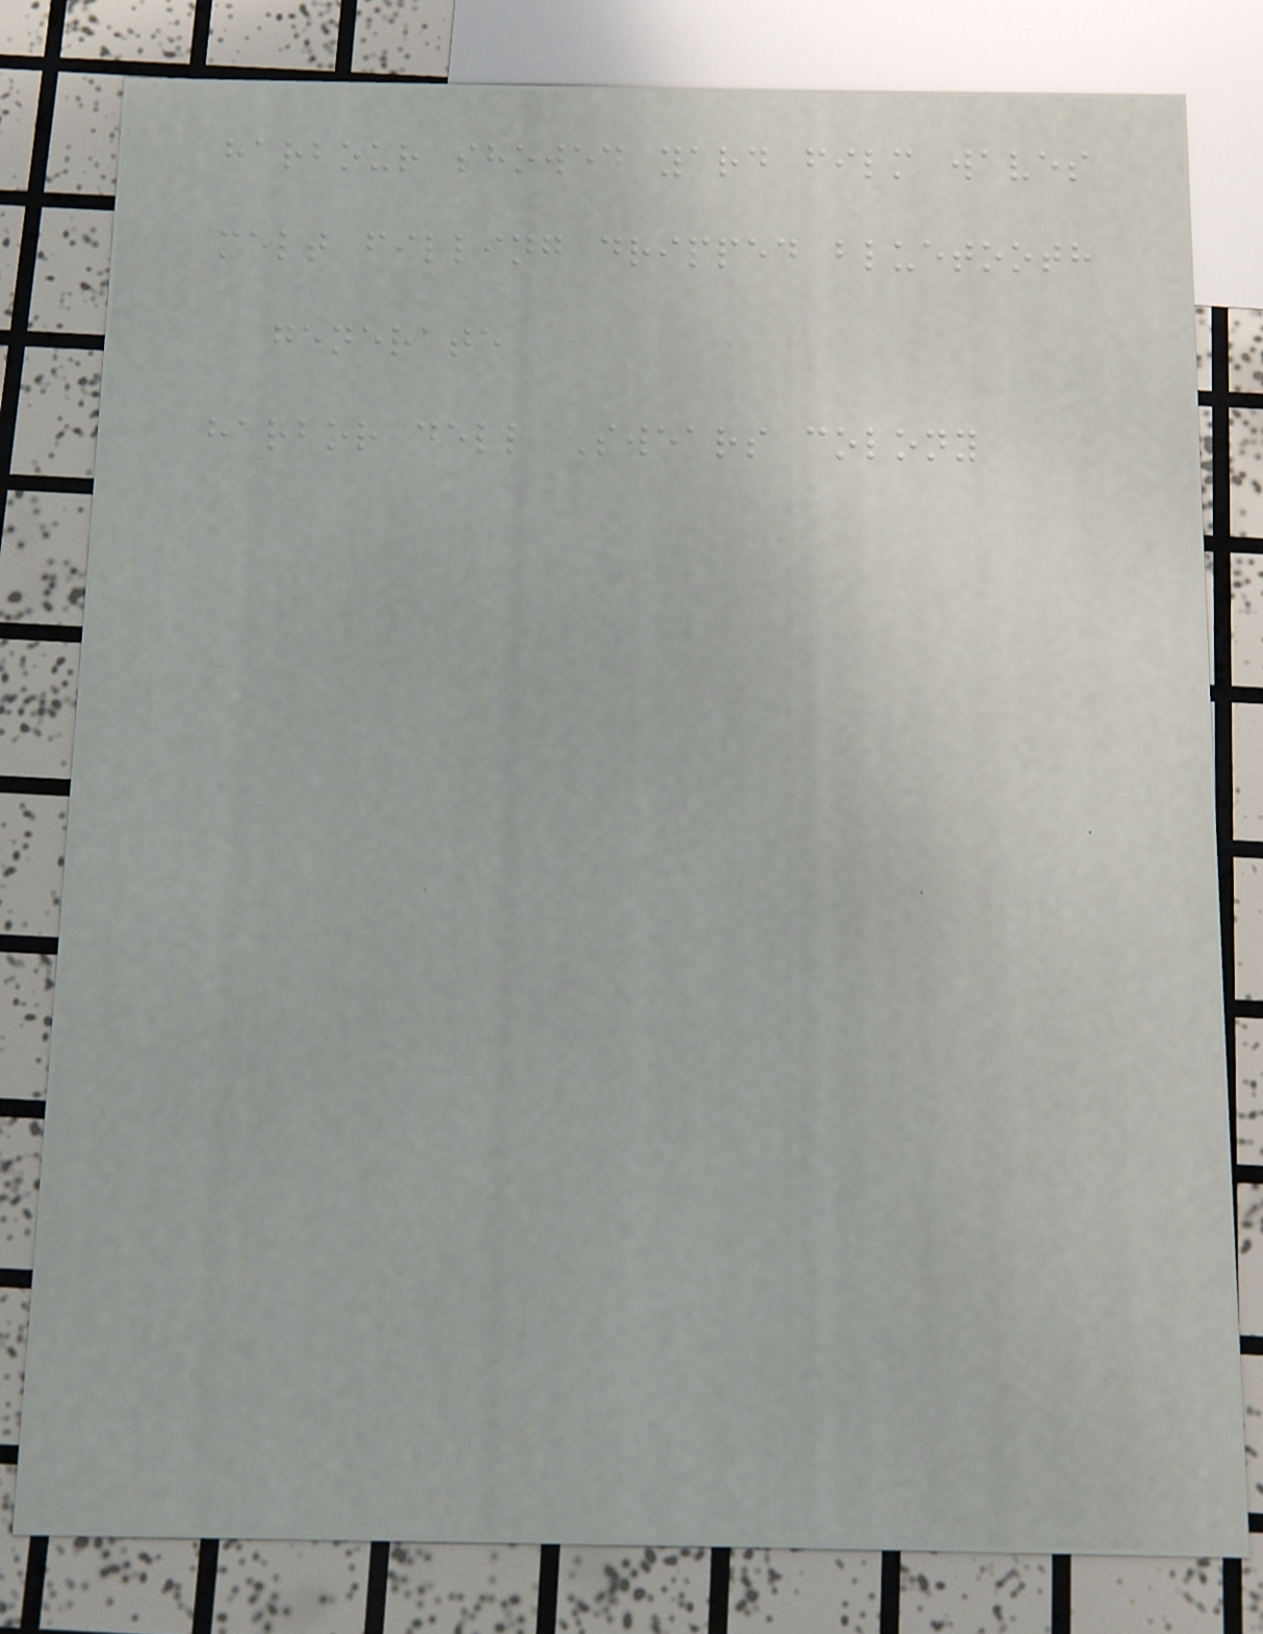harbour showed yard film waves
melt filling dripped bluetooth
generate
harbor dell Swears colony
